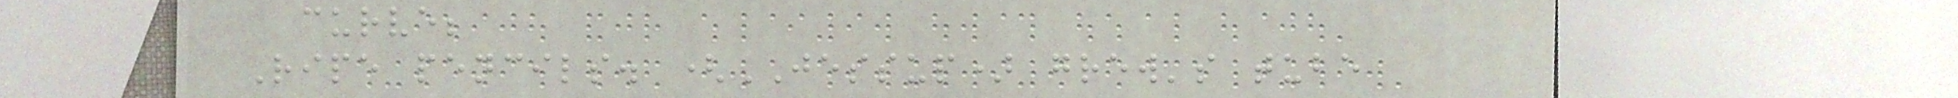curve;
Ripe pencils. (JESSUP) grew's tube
